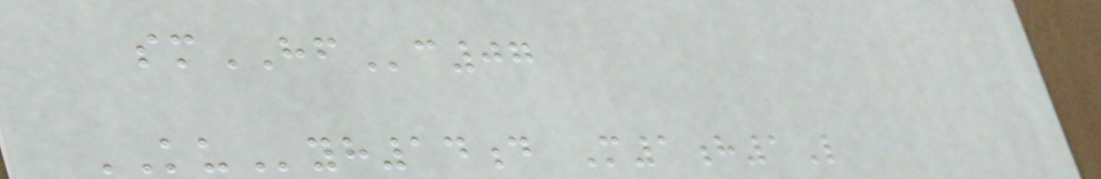smHFc07
KUyh14d M1h1L
